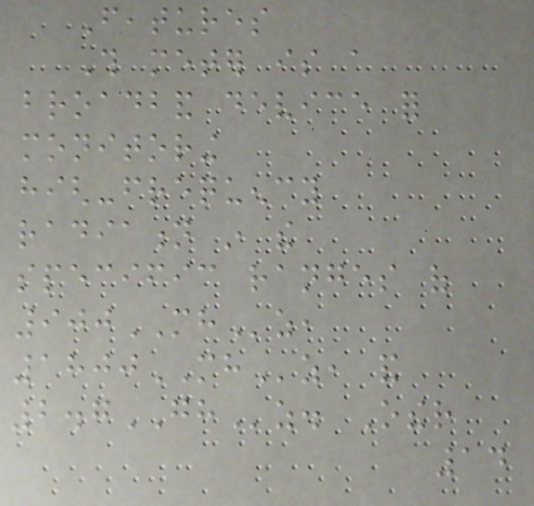Features
This meter is a
broadband device for
monitoring
high-frequency
radiation in the
specific ranges of
900MHz,
1800MHz, and
2.7GHz. Other
14
